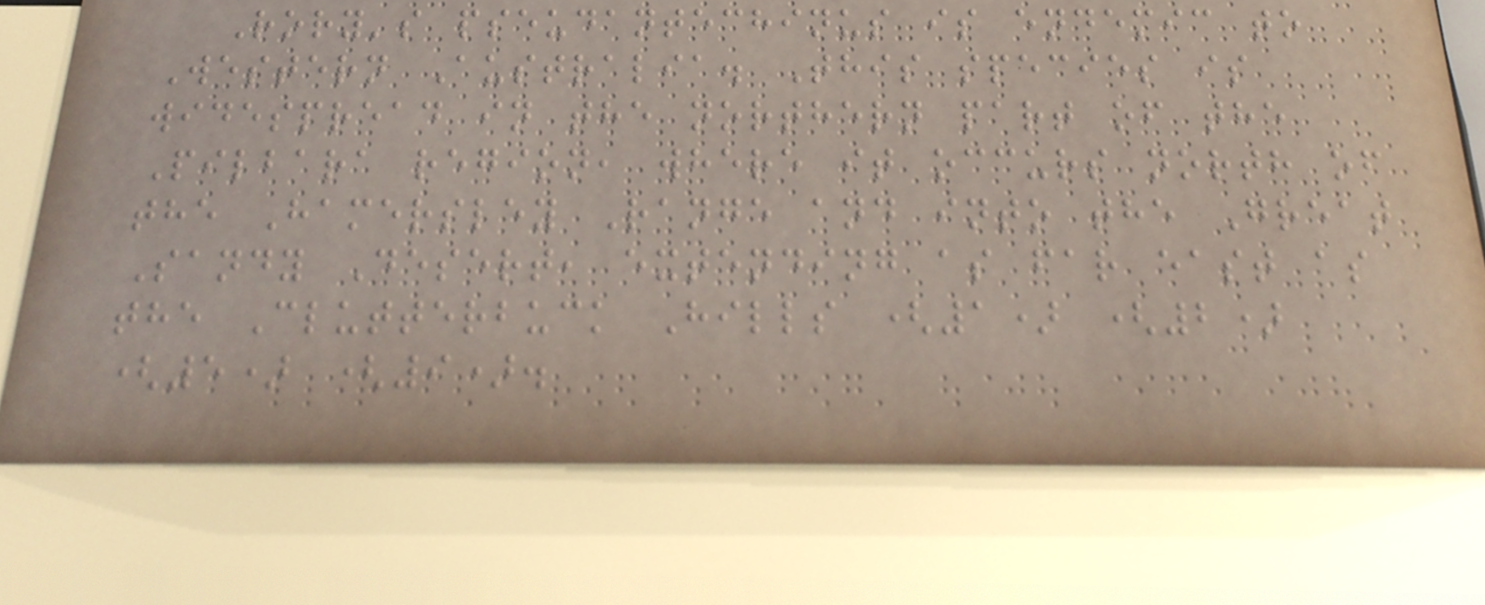Rory's pseudantechinus is endemic to
Western Australia. This species is
widespread in the northern part of the
Pilbara region, where it occurs north of
the Hamersley Range and into the Great
Sandy Desert, extending as far east as
the Clutterbuck Hills (1) (2)
(5) (9).
